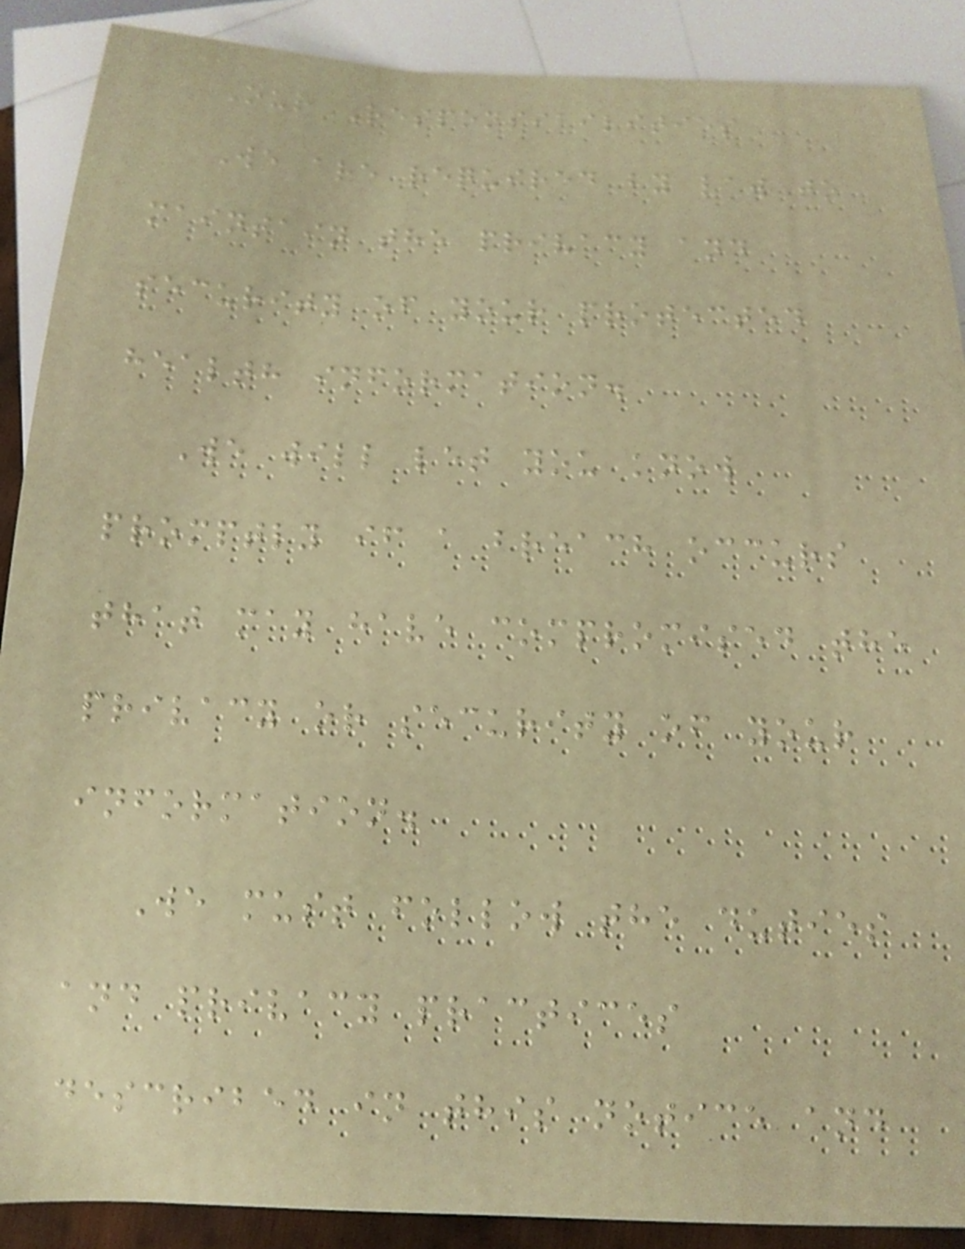Our Responsibilities
We are required by law to
maintain the privacy and
security of your protected
health information.
We will let you know
promptly if a breach occurs
that may have compromised the
privacy or security of your
information.
We must follow the duties
and privacy practices
described in this notice and
